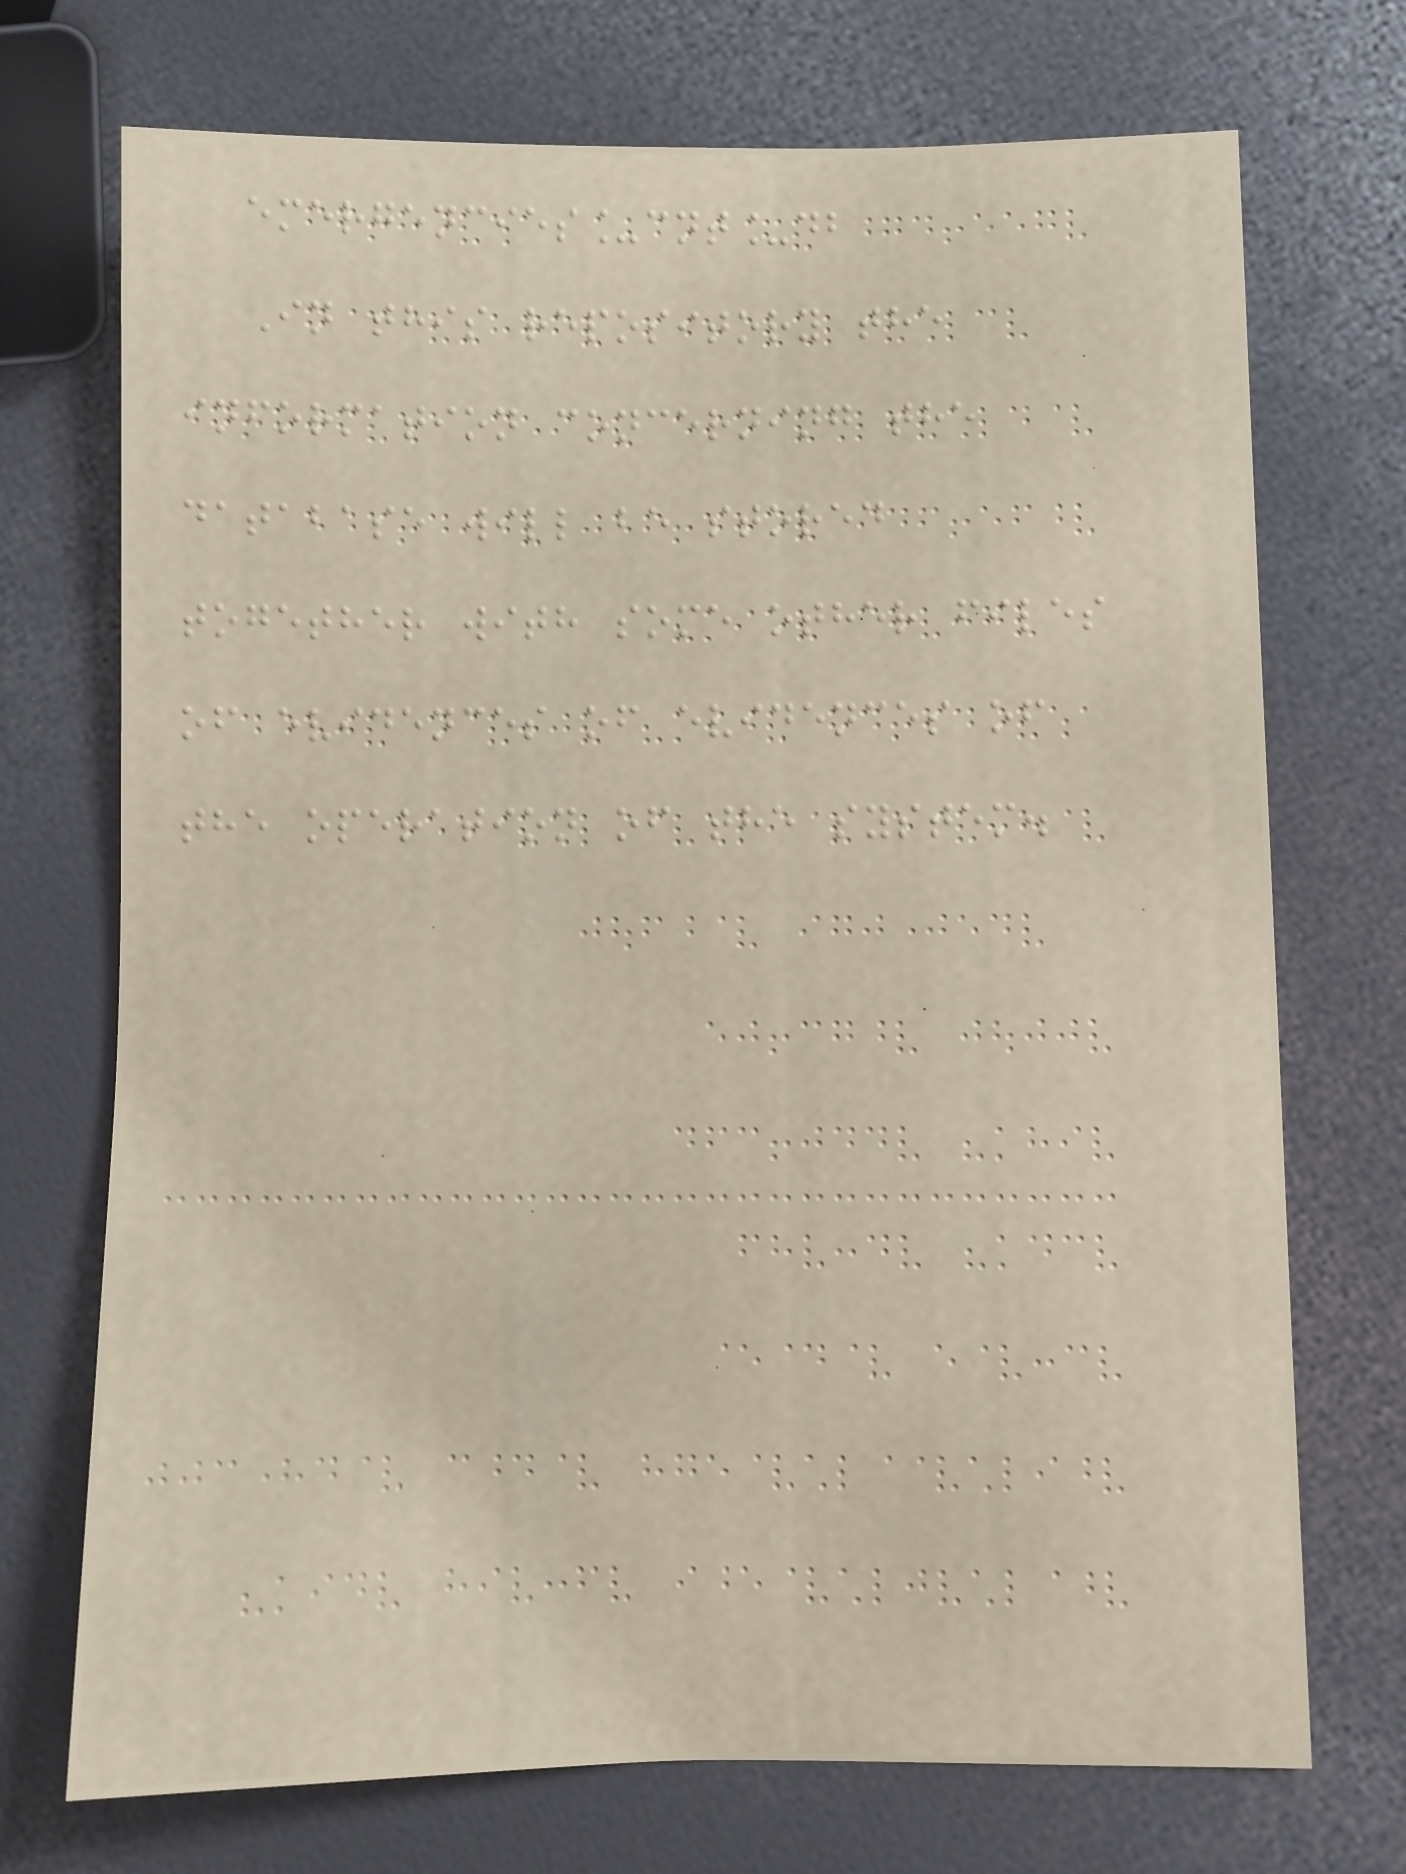emergencies_cnt_db
In this repository the
information concerning the
database will be stored
together with some other files
of evidences of evidences of
the operation of the system.
